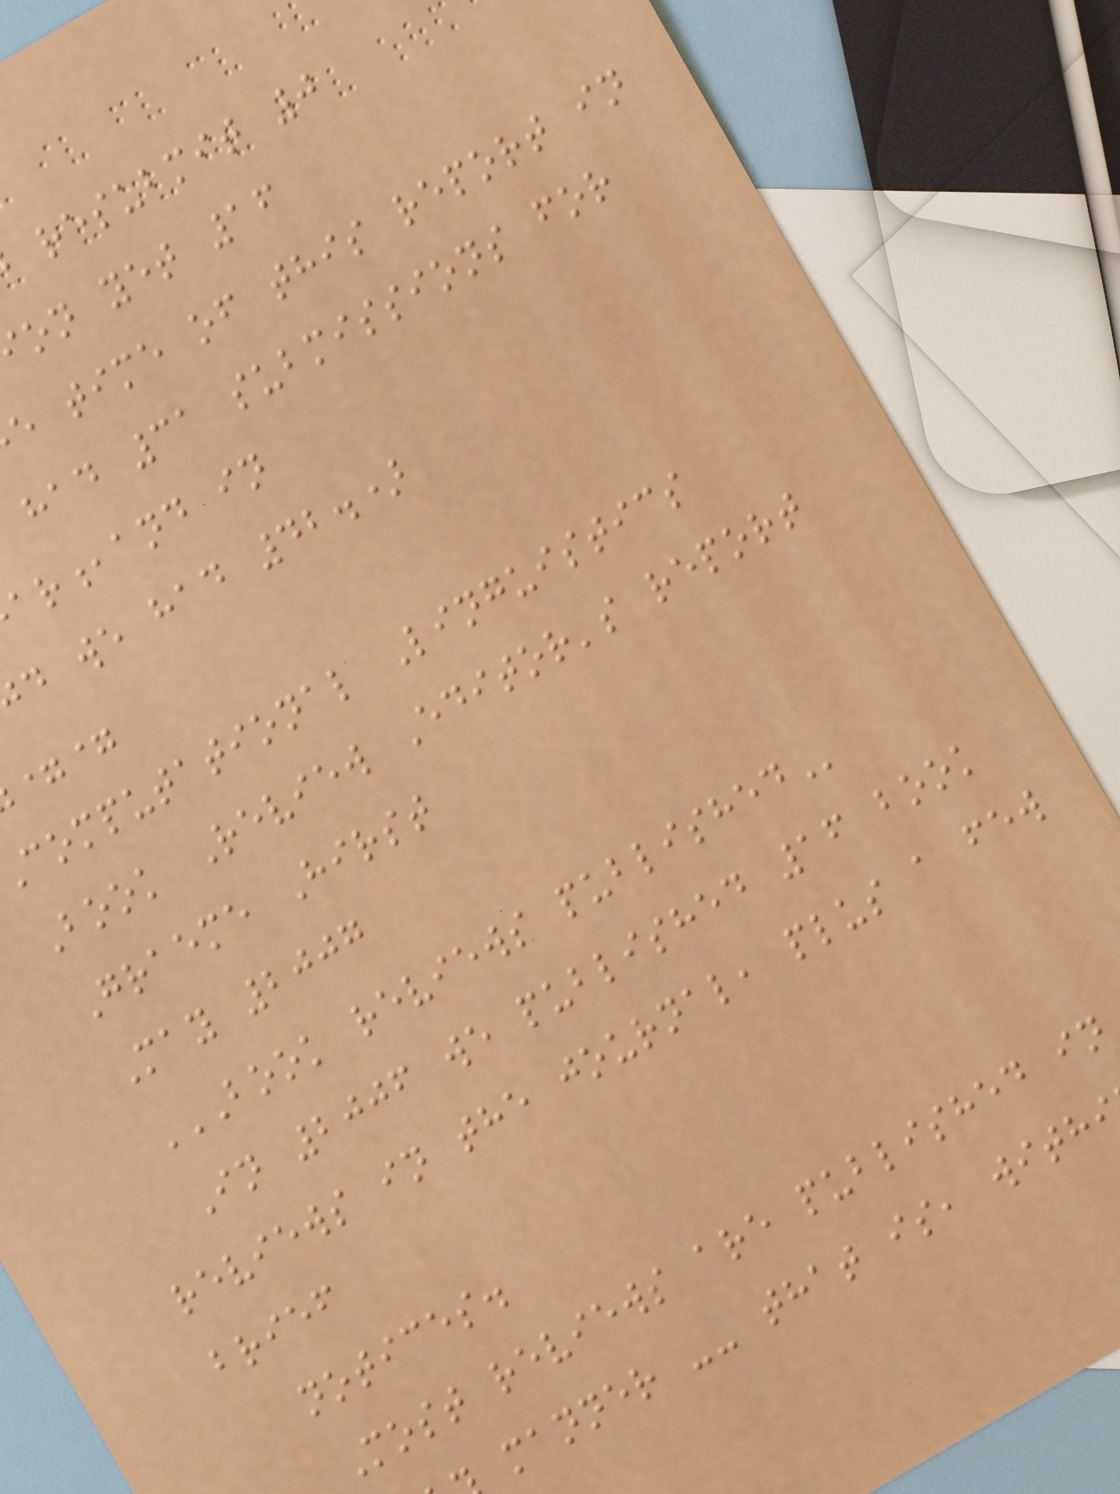resubmit 0
on yet 16
e time of this report in
had 31 submissions for
ar,and in
d we had 42.)
==
computational Linguistics
Book Review Editor's report
Graeme Hirst
May 2007
BOOK REVIEWS PUBLISHED
In 2006 we published 16 book
reviews in the journal, plus a few
brief
notices.
Most reviews are published in
manner -- that is, with
